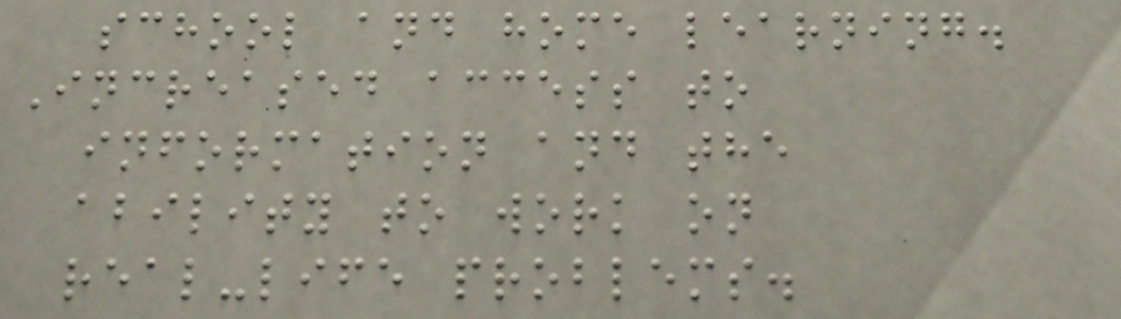school and home learning.
Increased access to
information and the
ability to work on
real-life problems.
